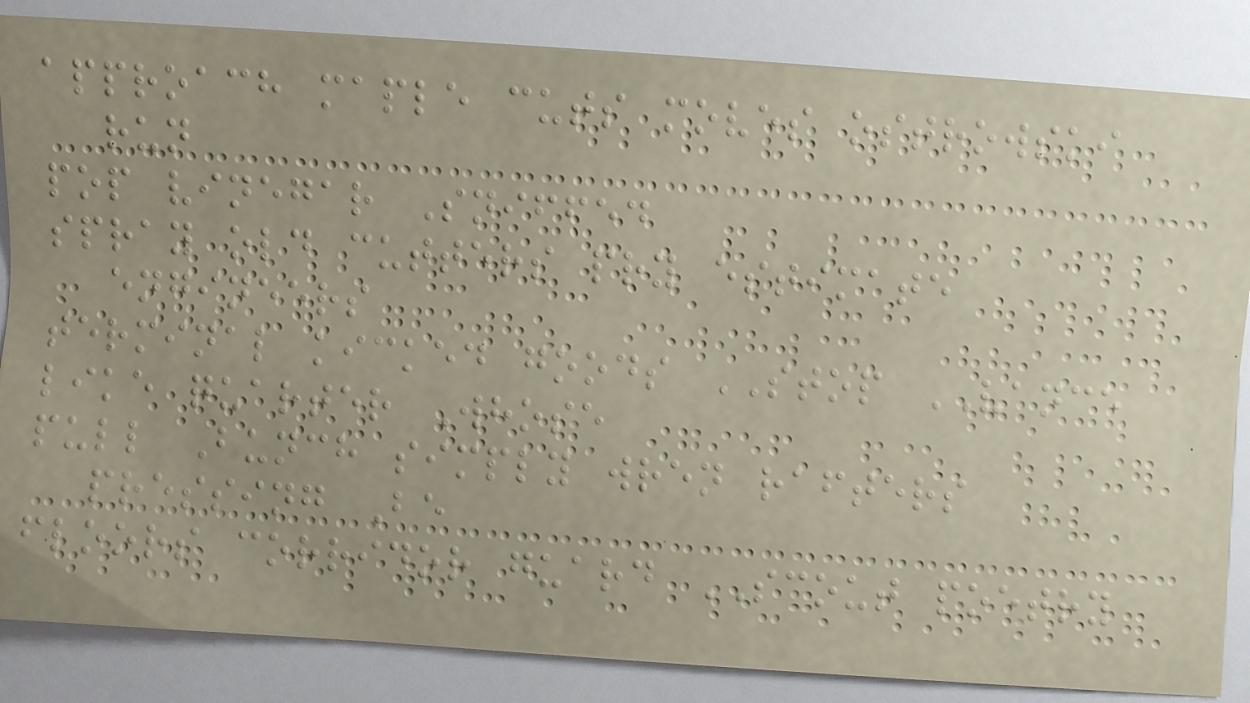approach maple cuts moves ostrowski
run
pop vinegar Sniffed
spray old cutters pry estimate
engineers
terminal kicked goods STOP VANCE
like quarter Whose
pull Bunch simply wren rafters
pressing Be
floors corridor guard SCOUT poetry
